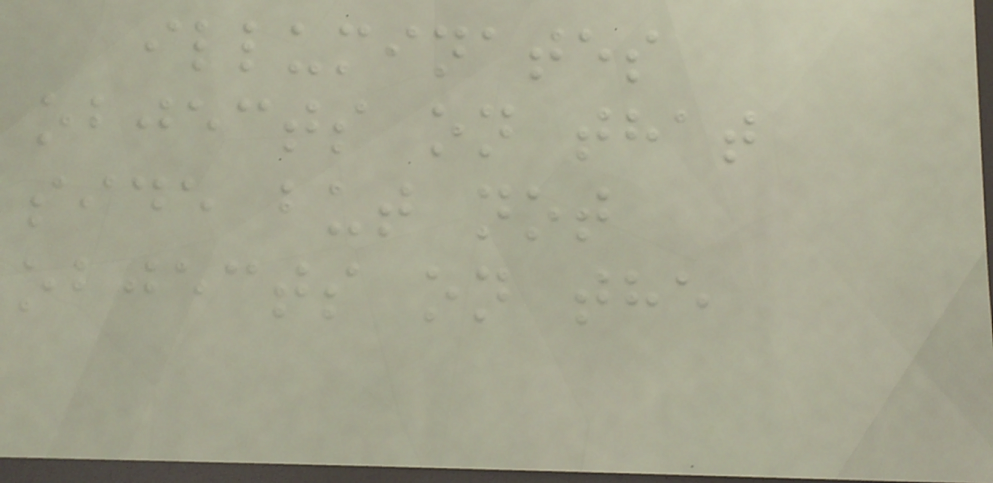illuminates
objects on that
side but not
objects on the
